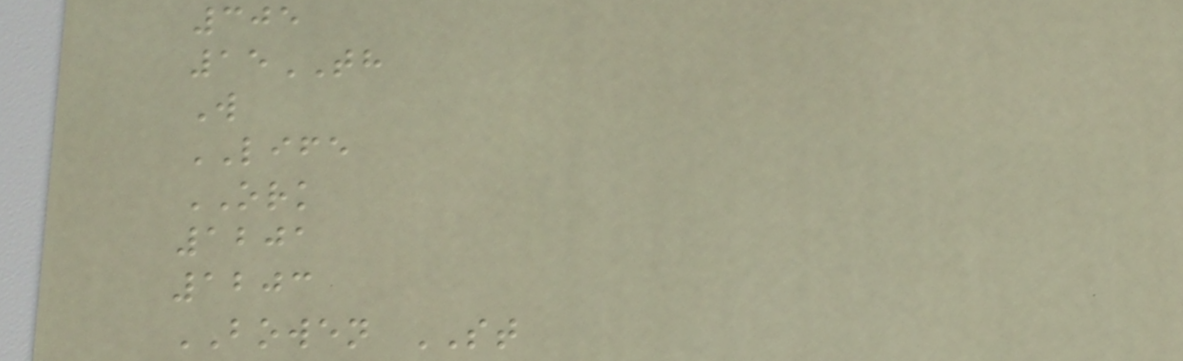305
15TH
W
LIFE
ORK
1201
1203
BOWEN ST
